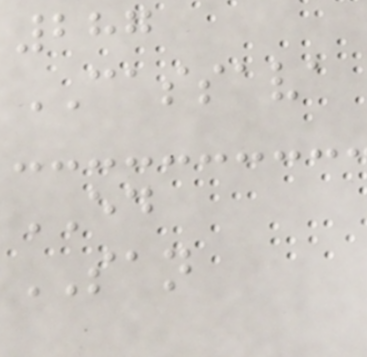287
CASSAVA
ED
SAN
